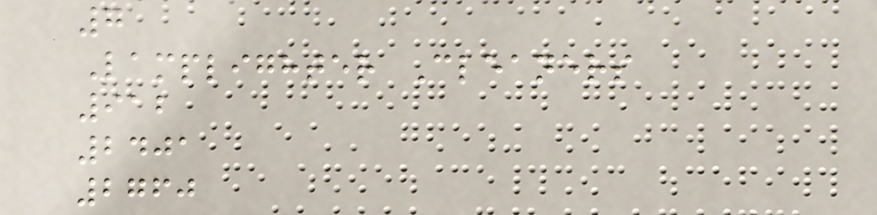7
Lamplighter Cleaners
912
2401
2760
